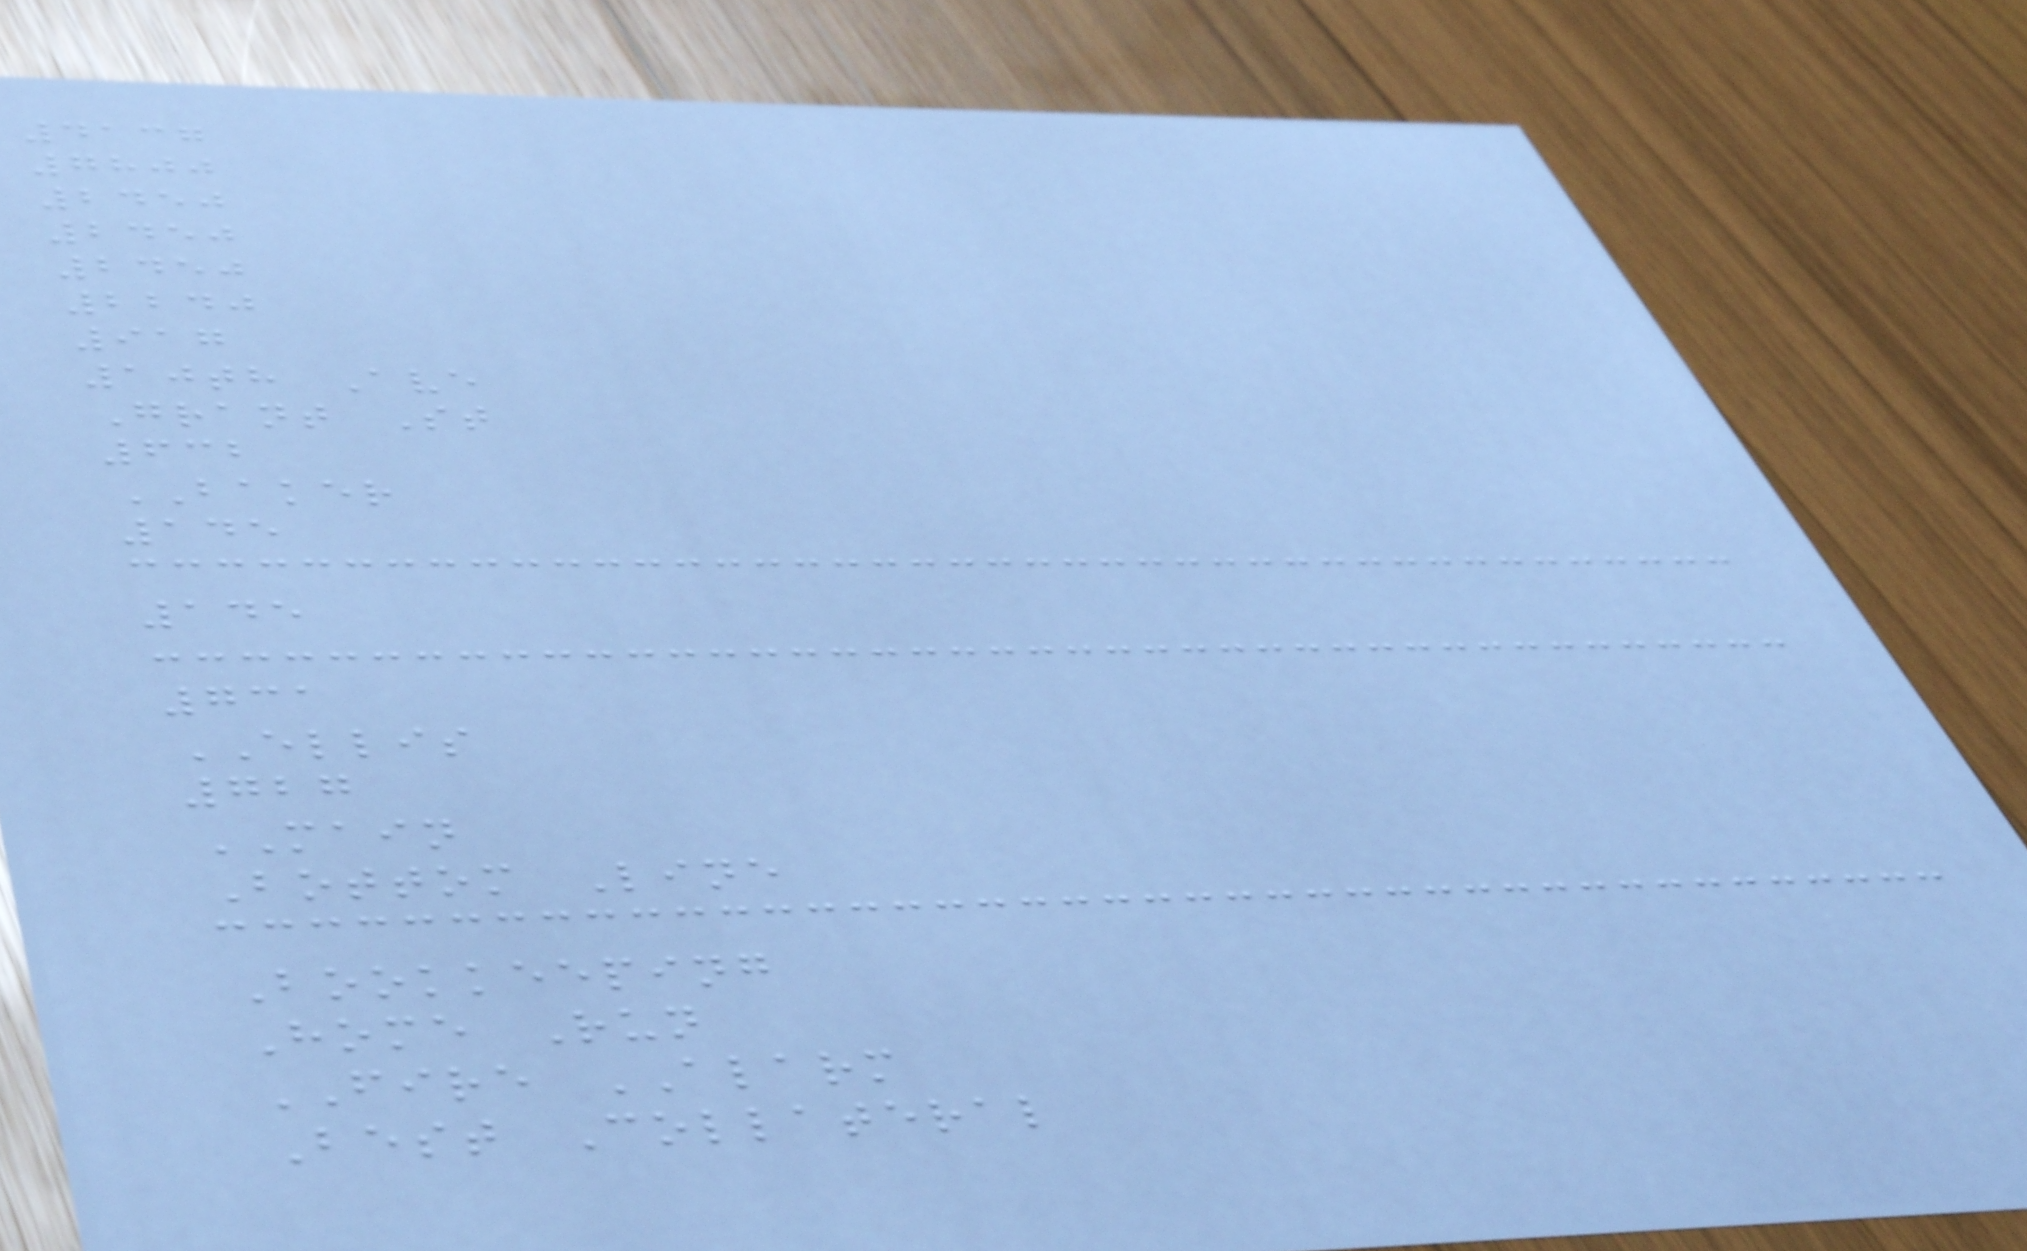4137
7800
2450
2450
2450
2240
917
10th Ave
Grant St
632
BAKER
145
145
731
ELLIS
727
MAIN
Bottom Line
Bookkeeping
Home Run
FIRE ALARM
Best Collateral
